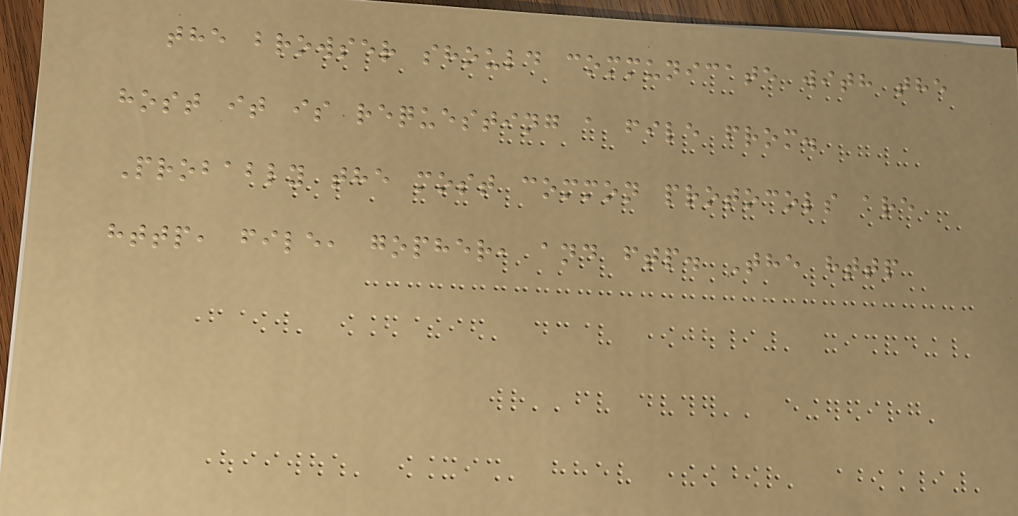the browser should communicate with the
host it is requesting a file from.
Probably the most common protocols are
http, file, gopher, and ftp. The http
